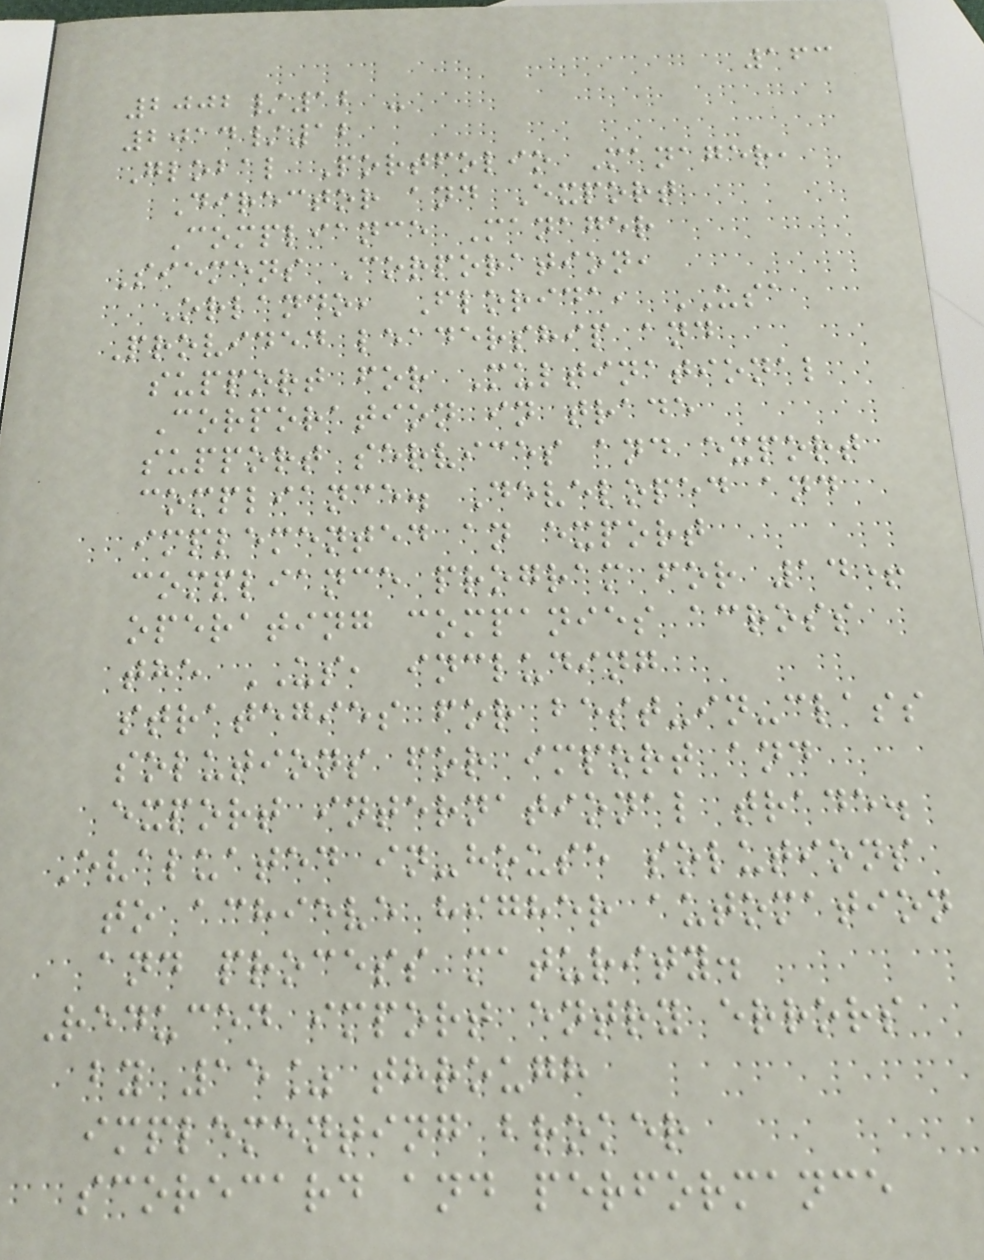163
2002/12 -
2014/12
Global Portfolio Manager,
Director and Export
Compliance Manager
Siemens Corporation,
Orlando, Florida, USA
Provided leadership and
support for Multinational
Corporation in trade
support services and export
compliance. Developed and
implemented an export
compliance program for 14+
operating companies across
the US, including
strategies for best-in-class
solutions for import and
export international trade.
Evaluated in-house solutions
to achieve higher automation
and process maturity.
Reduced import entry errors
by 15% through
implementing broker
scorecard and performance
